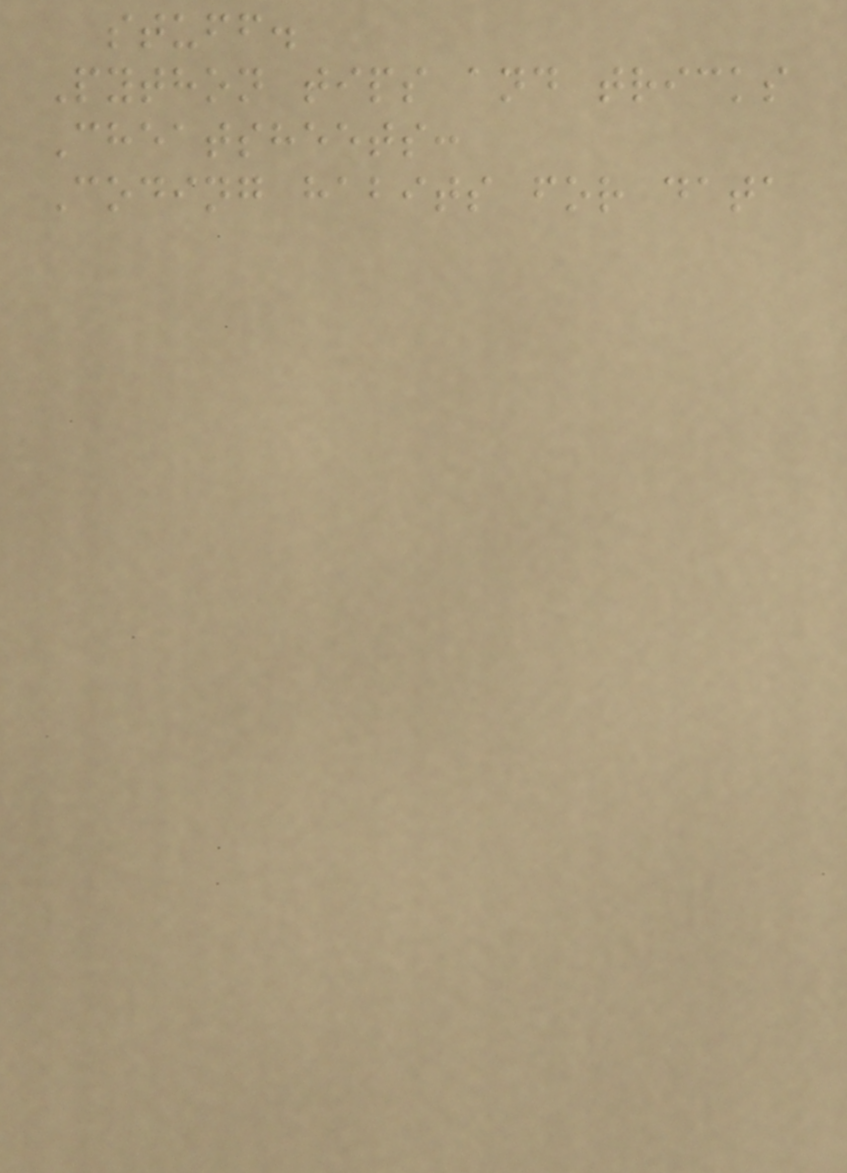stuff.
Python tips and tricks
Cheatsheets:
Coding habits for data
